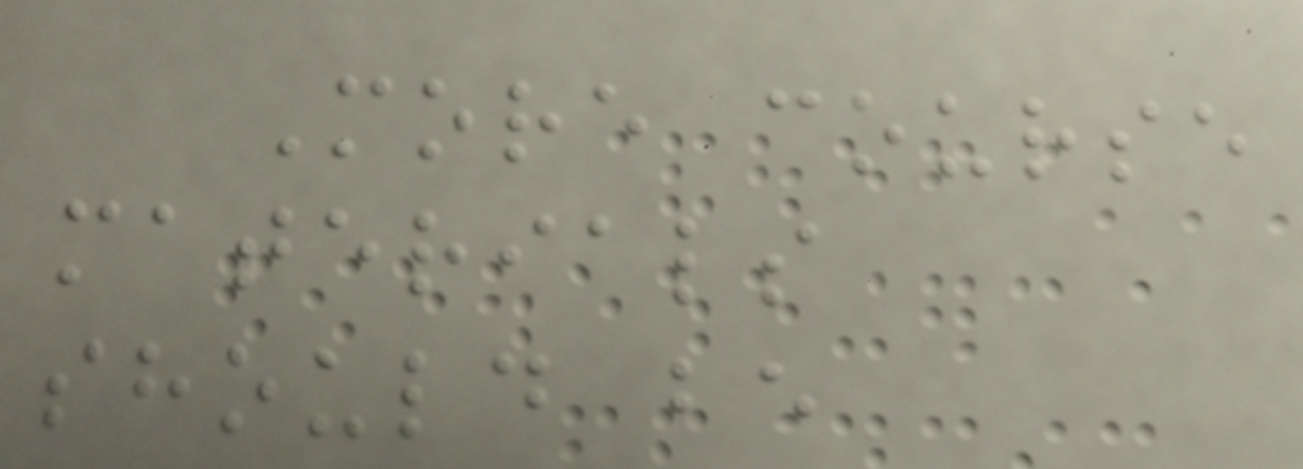More course
materials
should be
